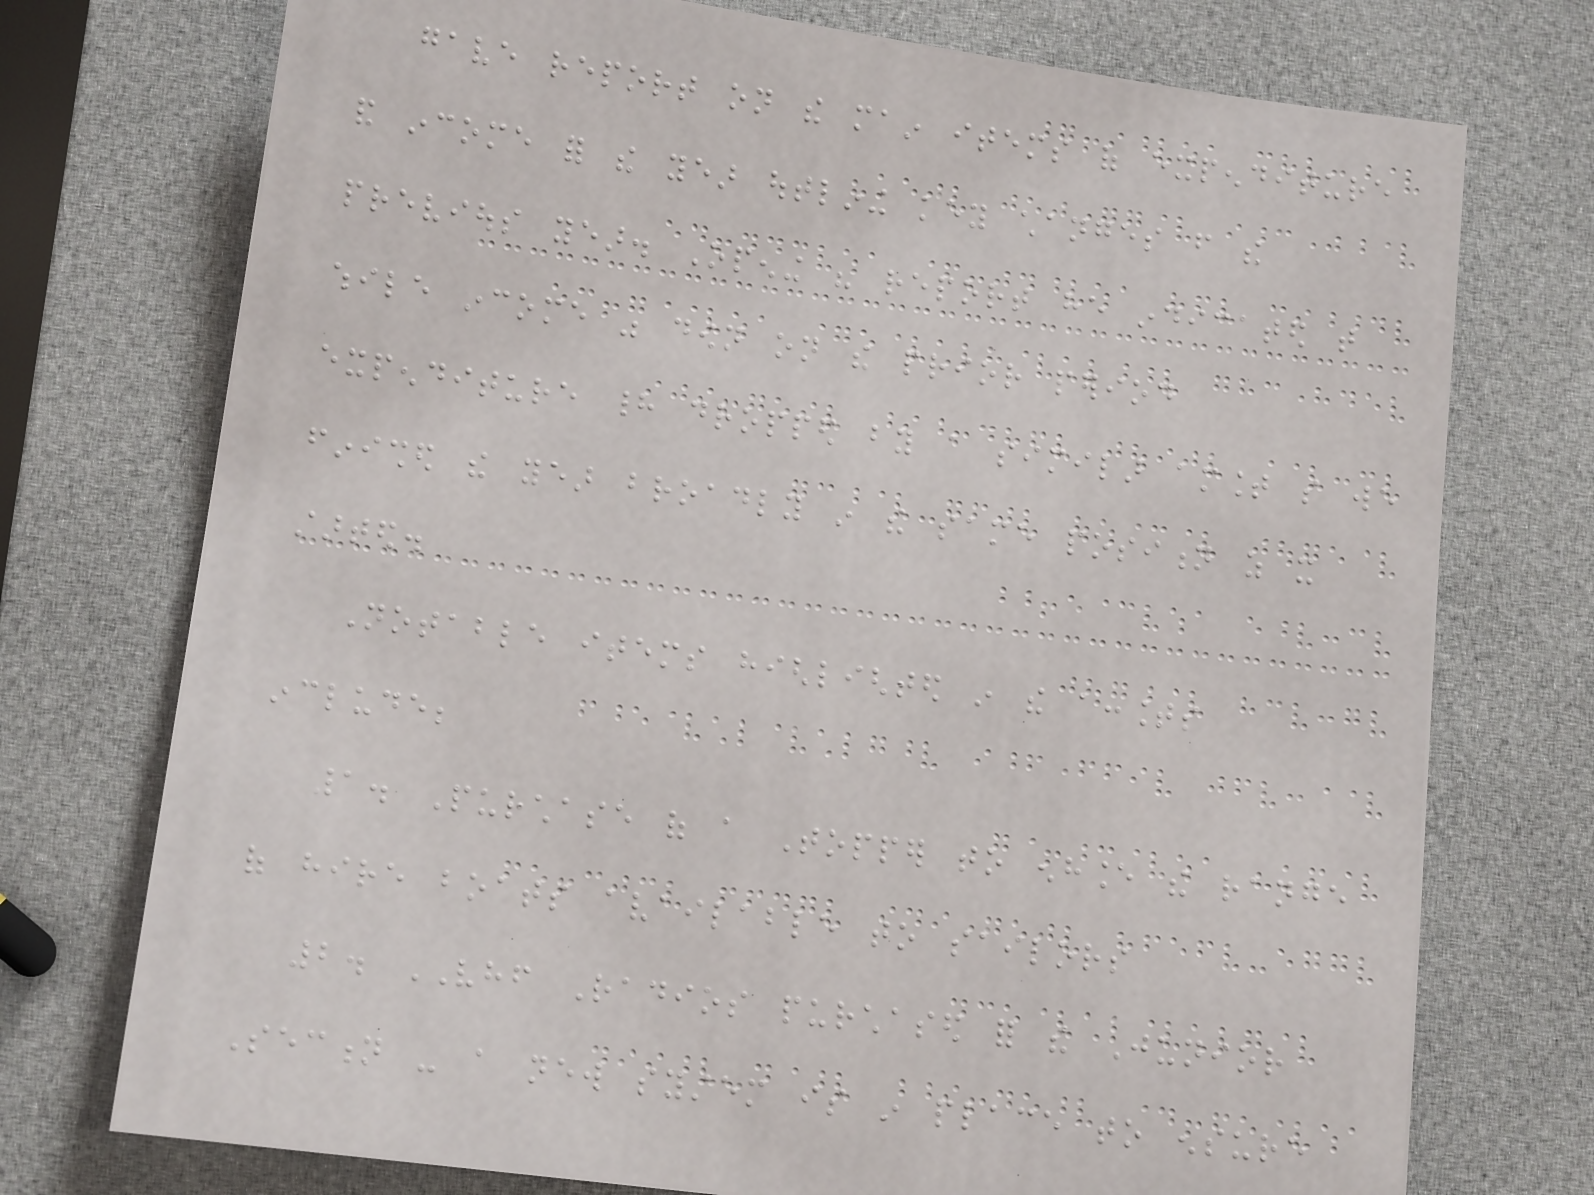gave report on the main items of expenditure
and income for the year outlining key changes from the
previous year. Opening his report he indicated that
while income was down on the prior period
expenditure had dropped by a similar amount so we
finished the year broadly in the same position as it
started.
Notable items highlighted in the accounts
include;
1. Purchase of a Topper to enhance the range
of hire boats available to sailors
2. VHF Radios purchased for the Junior
Section - a new system is in place to ensure
